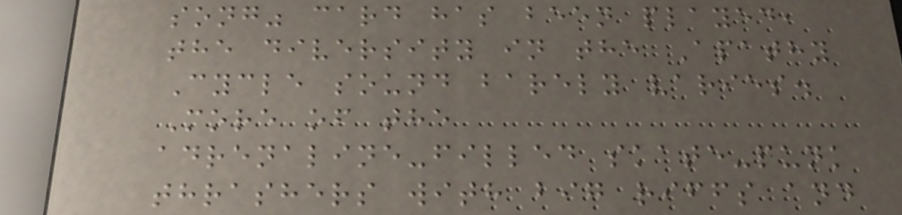song" card has been played,
the diversity in the Apathy
Cycle sound barely varies.
More of the
adrenaline-filled skate-punk
thrashers with big riffs and
